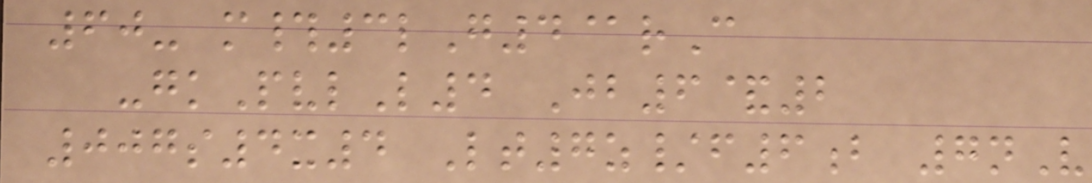60- m#3lG4@rC
-gkPvlL4 Jb6&2
007s4x4 Lt7z/f6b 7nV
